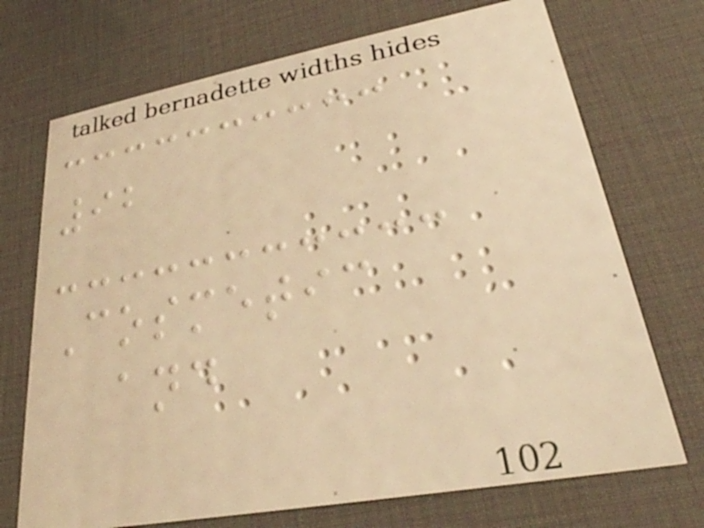92
Cosmetic
and
